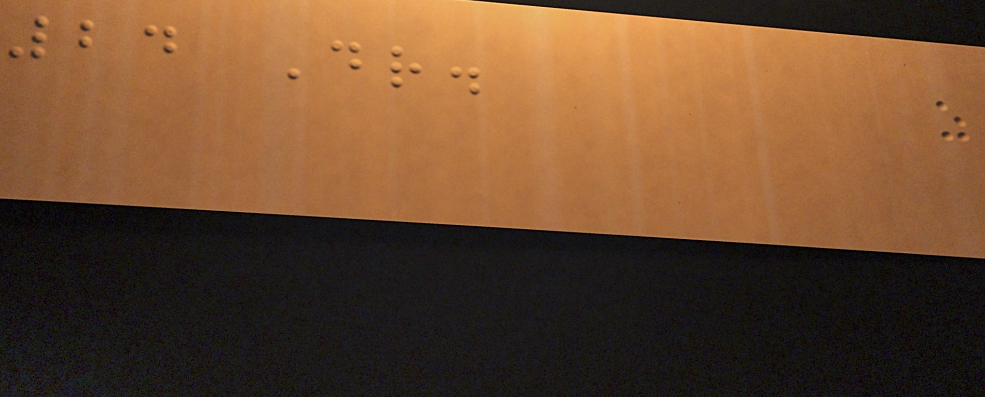24 Dr.
